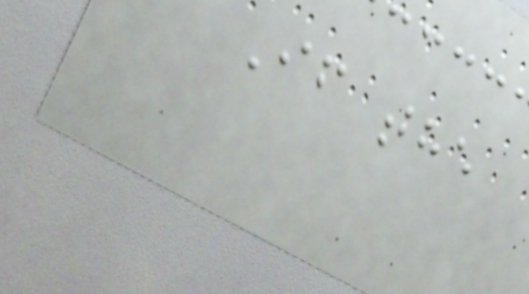If the
